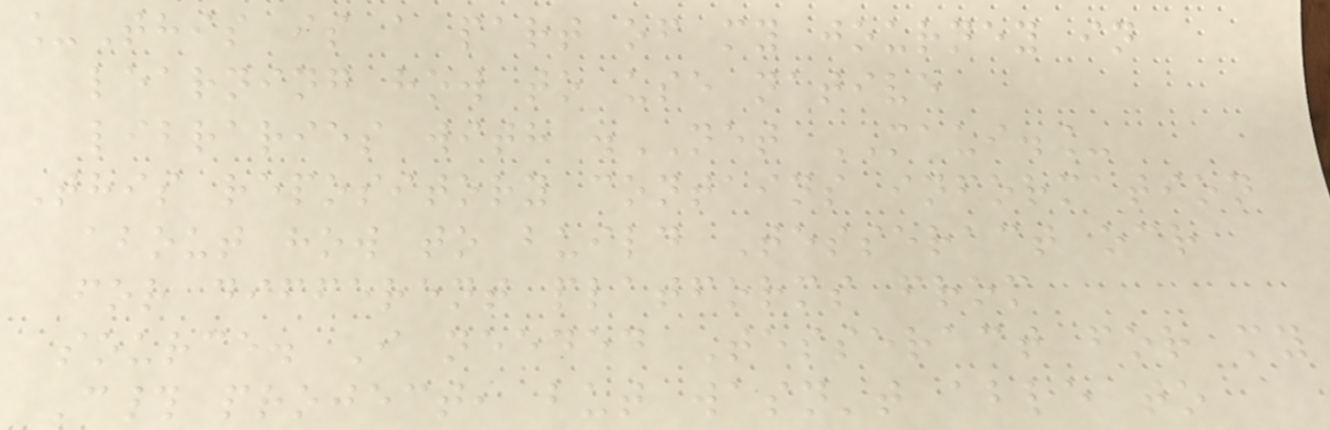_This is a part of my journey in
learning how to use native
libraries with .NET MAUI._
This repository contains information
about how to build Tesseract ocr
for different platforms from
source. I needed Tesseract for my
C# project, but wasn't able to
